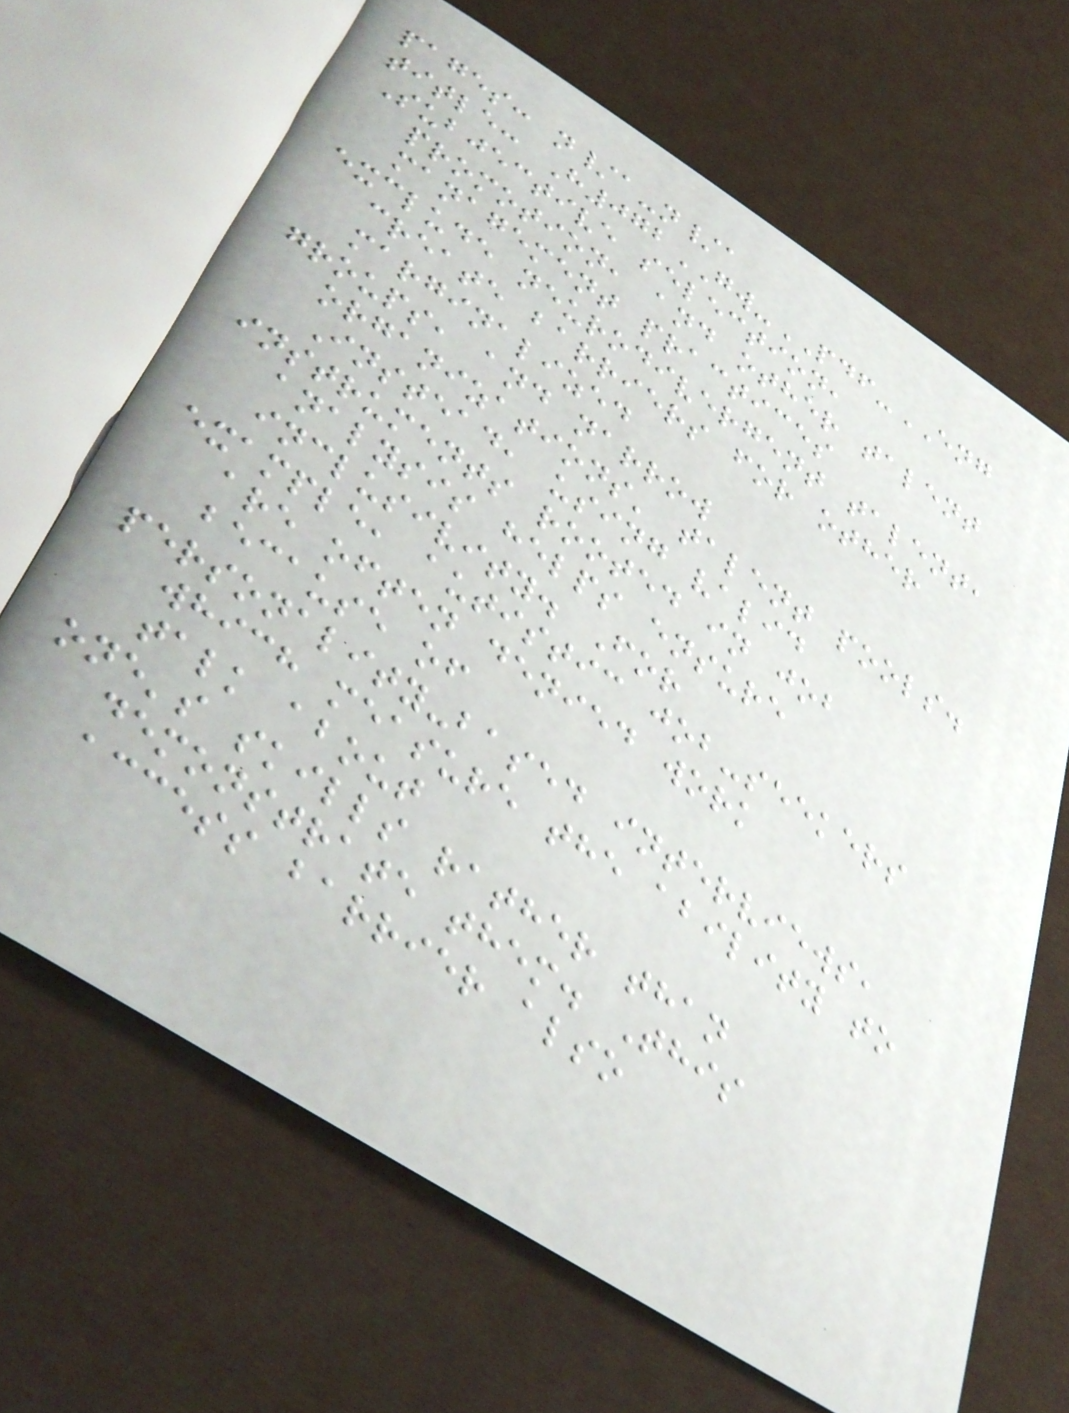pages: n/a-n/a
title: H072GW-PDF-ENG
Subjective selection,
promotion, and other talent
management practices
exclude neurodivergent talent,
create barriers for other
marginalized
groups, and narrow
organizations' talent pools.
Instead, using valid
instruments rooted in job
analysis helps ensure
inclusivity. For
example, autistic job-seekers
are often denied work
because of
personality-based interviews,
which measure the ability to
talk about
one's skills rather than
demonstrate them. This
access barrier also
